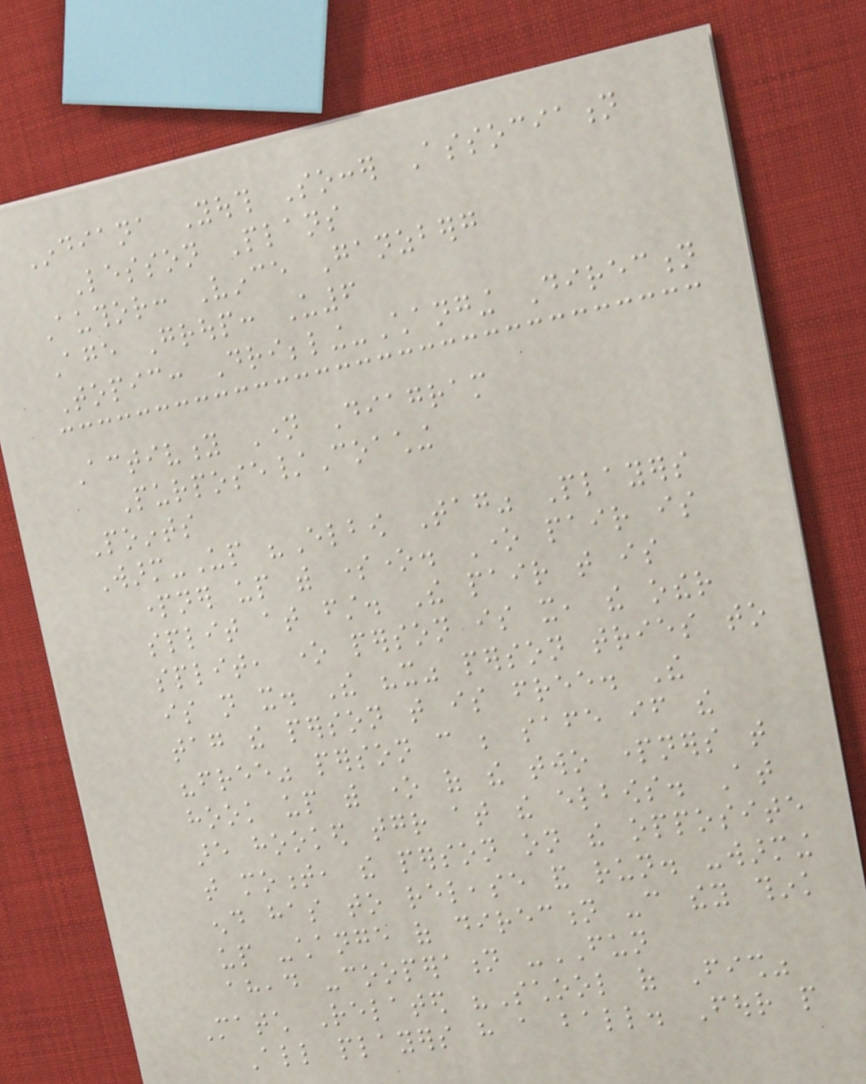Indiana Youth Soccer Association
Lesson Plans
Author: Vince Ganzberg
Age Group: U6
Topic: Dribbling-Changing Direction
Activity Name Diagram
Purpose/Coaching
Points
Warm-Up "Elbow Tag" Players
partner up with someone. One pair is
split at first. The pair that is
split, one person is it, the other
is not it. The "it" person tries to
tag the person that is free. The
"free" person can be safe if the
hook up with one of the two partners that
are hooked together at the elbows. At
that moment, the person on the opposite
end has to release and run. -warming
up -change of direction -can they think
ahead -cooperation -FUN
Match Related "School of Fish"
All players have a ball. Four people
